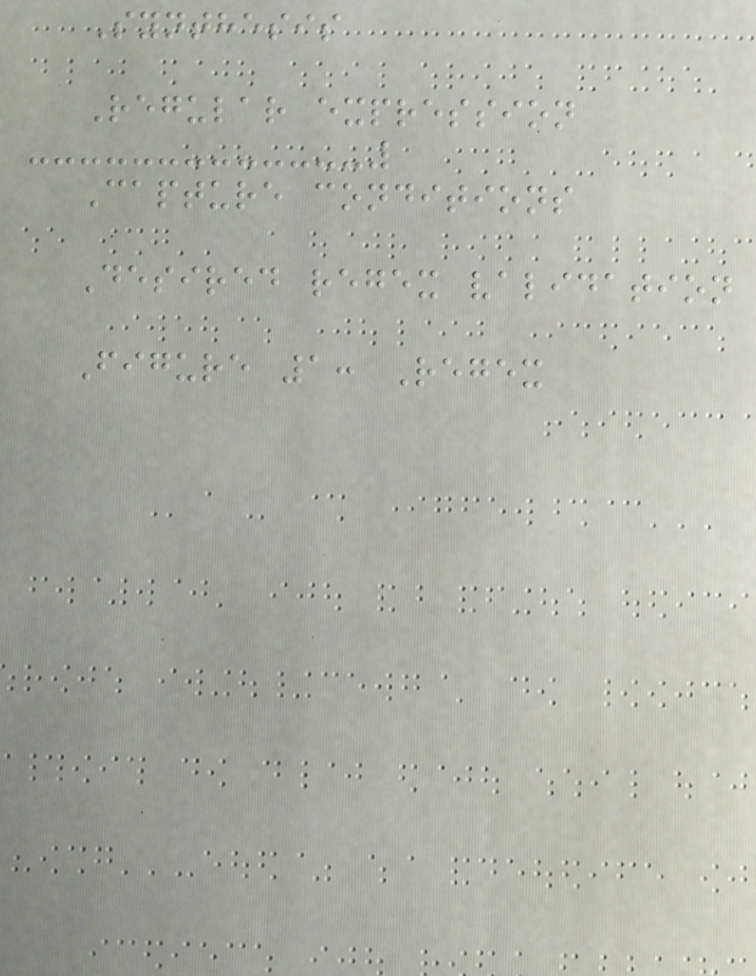Synthesis
Regular expression
Capture conditions
Desired regex validation
Figure 1: Regex
